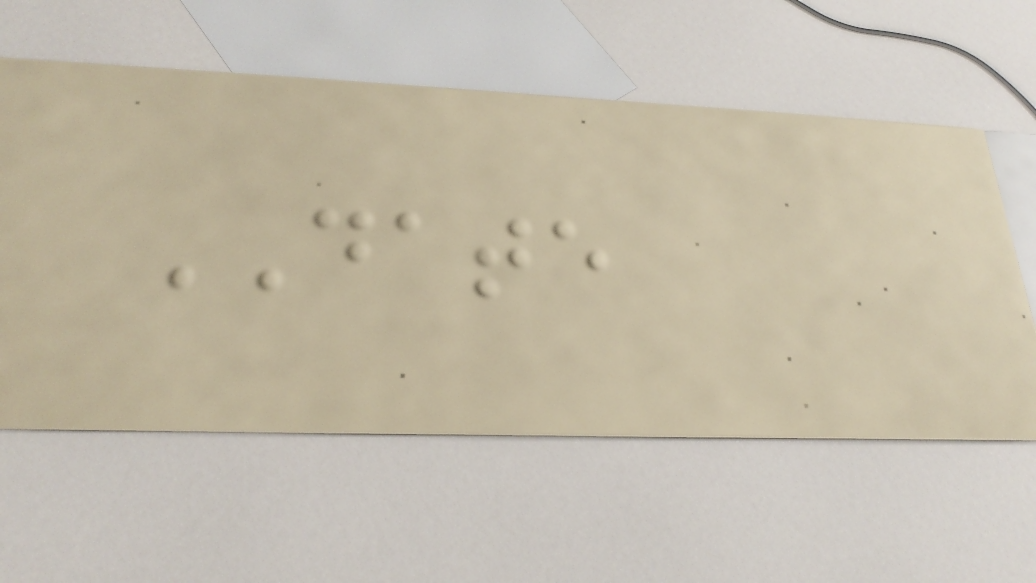DATE
